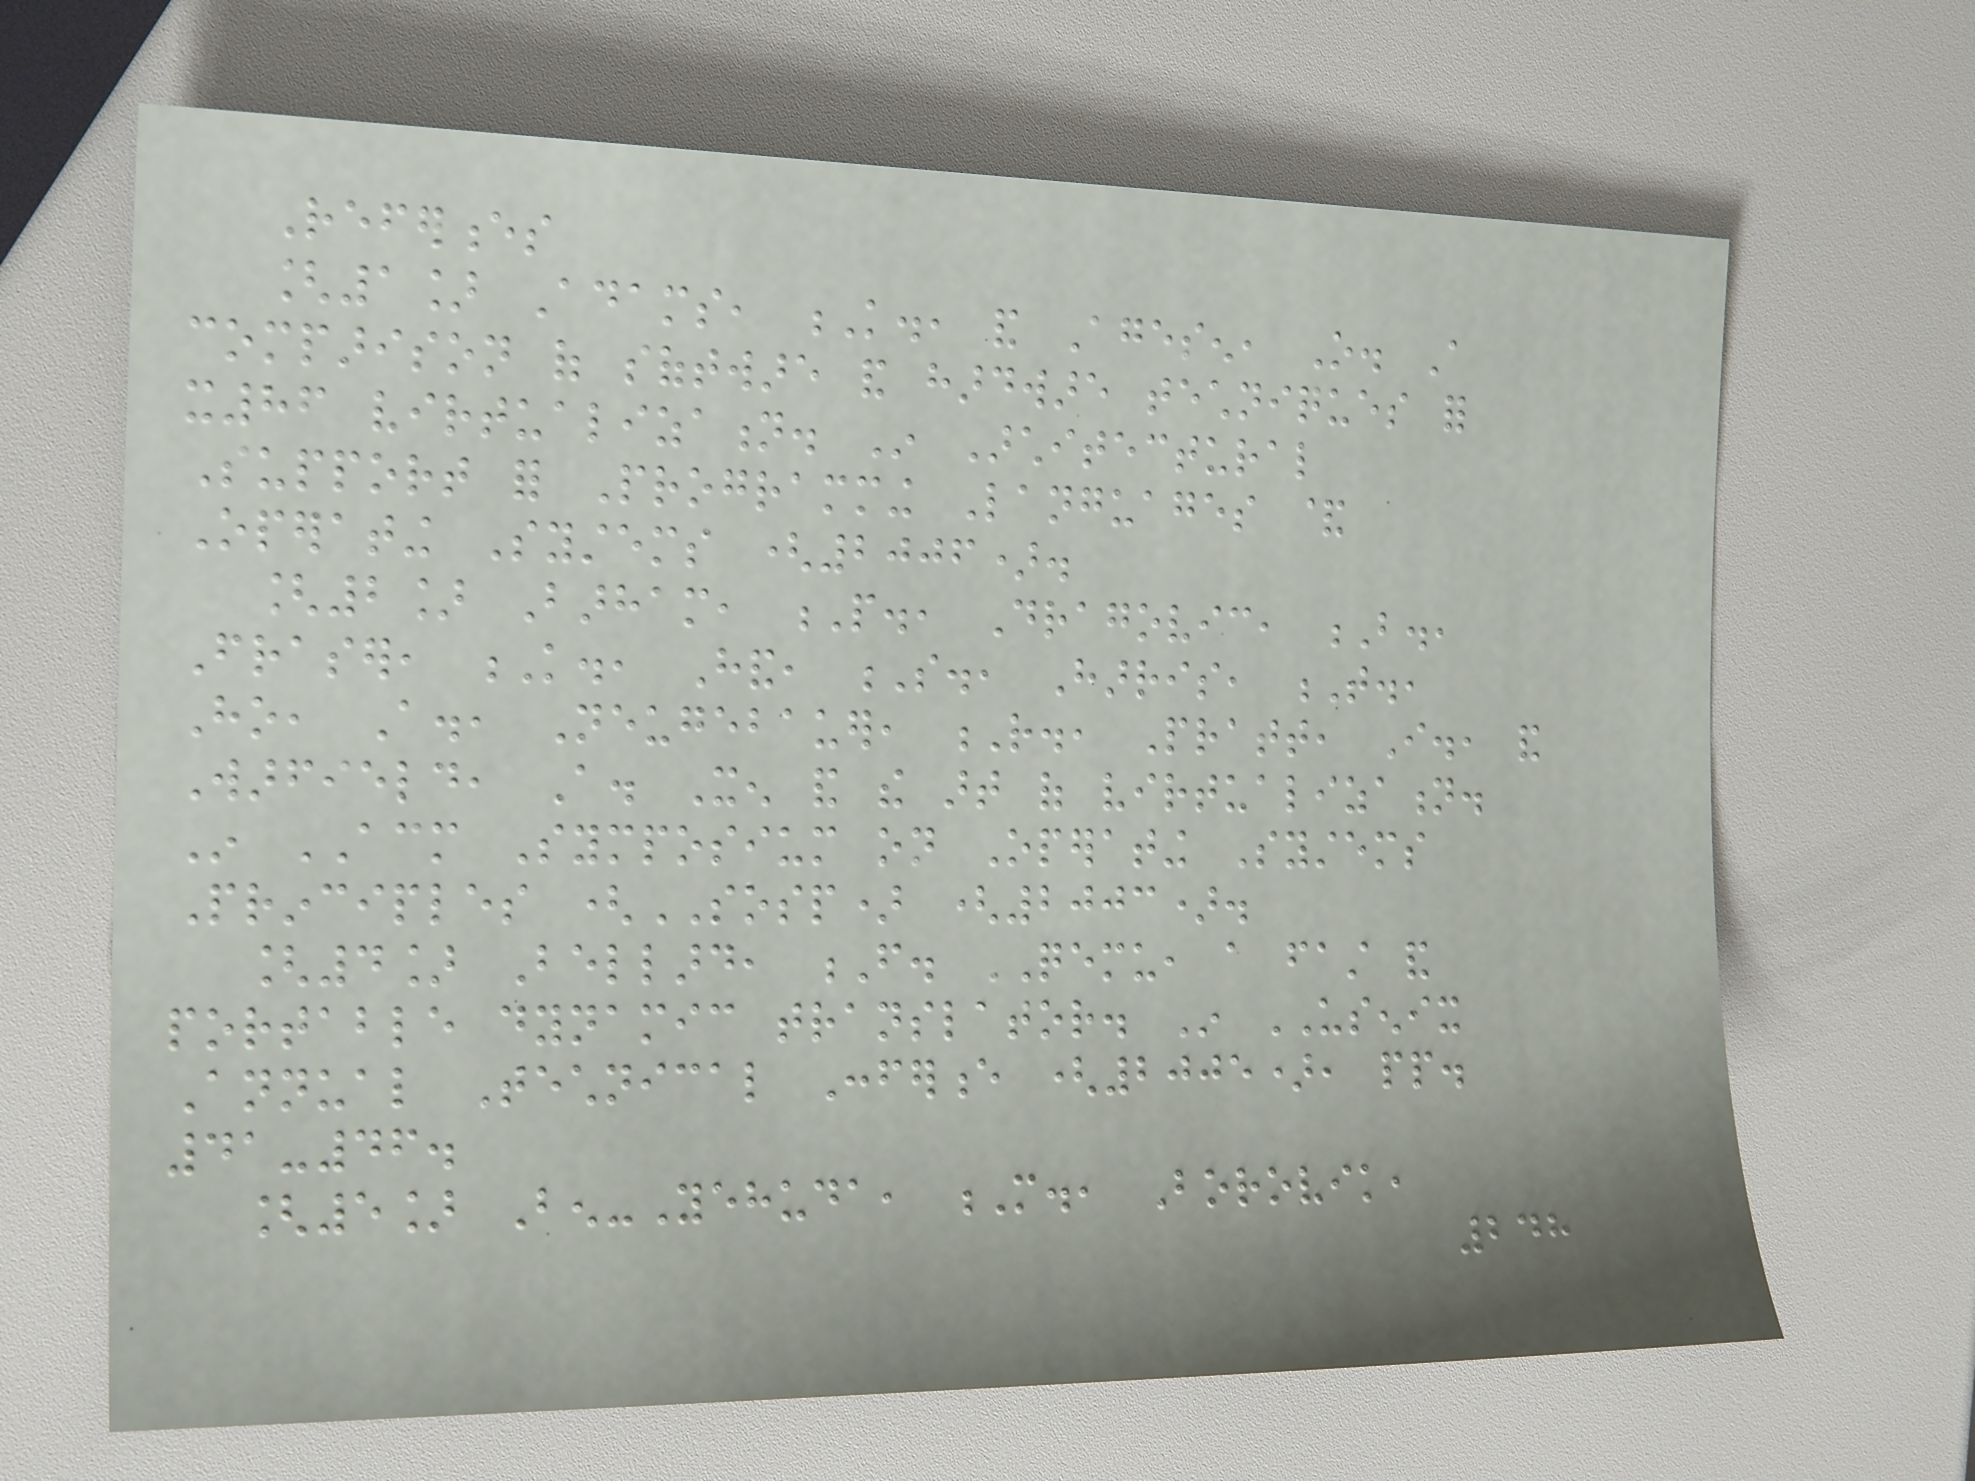References
[1] Adams, K., and Agesen, O. A
comparison of software and hardware techniques for
x86 virtualization. In Architectural
Support for Programming Languages &
Operating Systems (2006).
[2] Barham, P., Dragovic, B.,
Fraser, K., Hand, S., Harris, T.,
Ho, A., Neugebauer, R., Pratt, I., and
Warfield, A. Xen and the art of virtualization.
In ACM Symposium on Operating Systems
Principles (SOSP) (2003).
[4] Bellard, F. QEMU, a fast and
portable dynamic translator. In USENIX
Annual Technical Conference (2005), pp.
41-46.
[5] Ben-Yehuda, M., Borovik,
248
